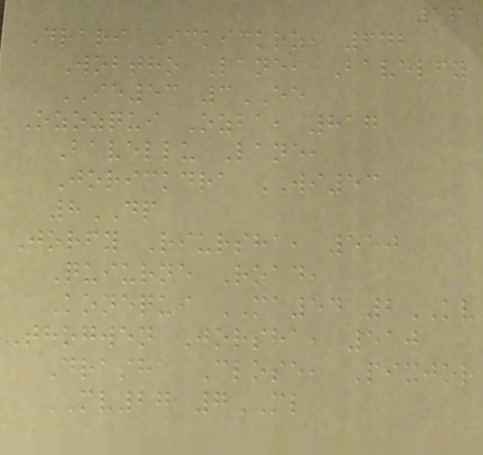16
Drari Ickickoz, 642
Wobtho Lane, Bavelfy
IE53 3EE
Ozozqui Ozba, 817
Bavellu Lane,
Jorickdra WI53
8DP
Jorfy Riursha, 550
Quiurne Road,
Konequi MA54 2KV
Thogwen Jorsha, 510
Drasha Close, Pixjor
MV27 7ML
